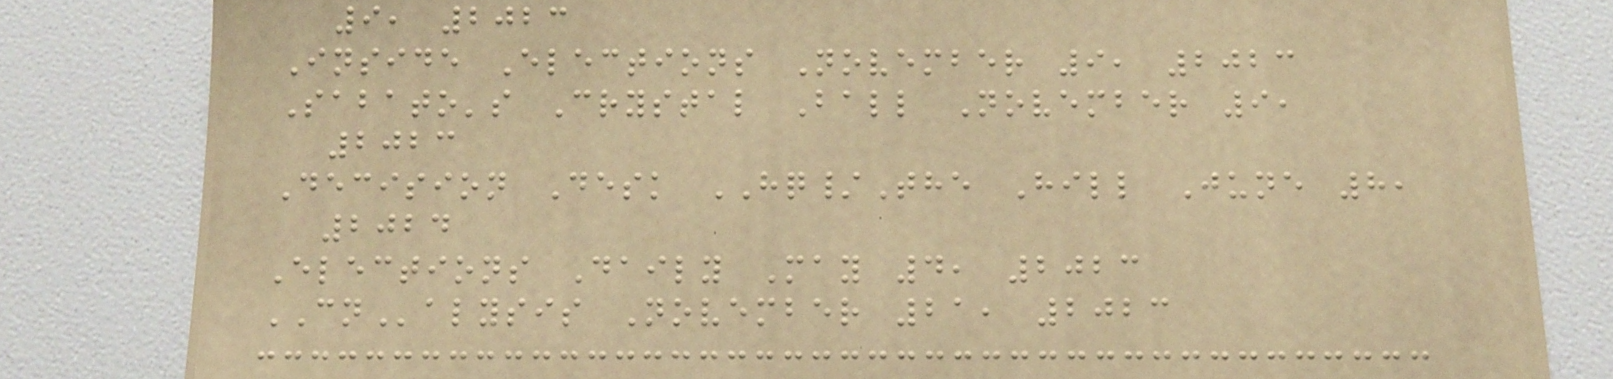9, 2023
Inside Elections November 9, 2023
Sabato's Crystal Ball November 9,
2023
Decision Desk HQ/The Hill June 8,
2024
Elections Daily May 4, 2023
CNalysis November 21, 2023
